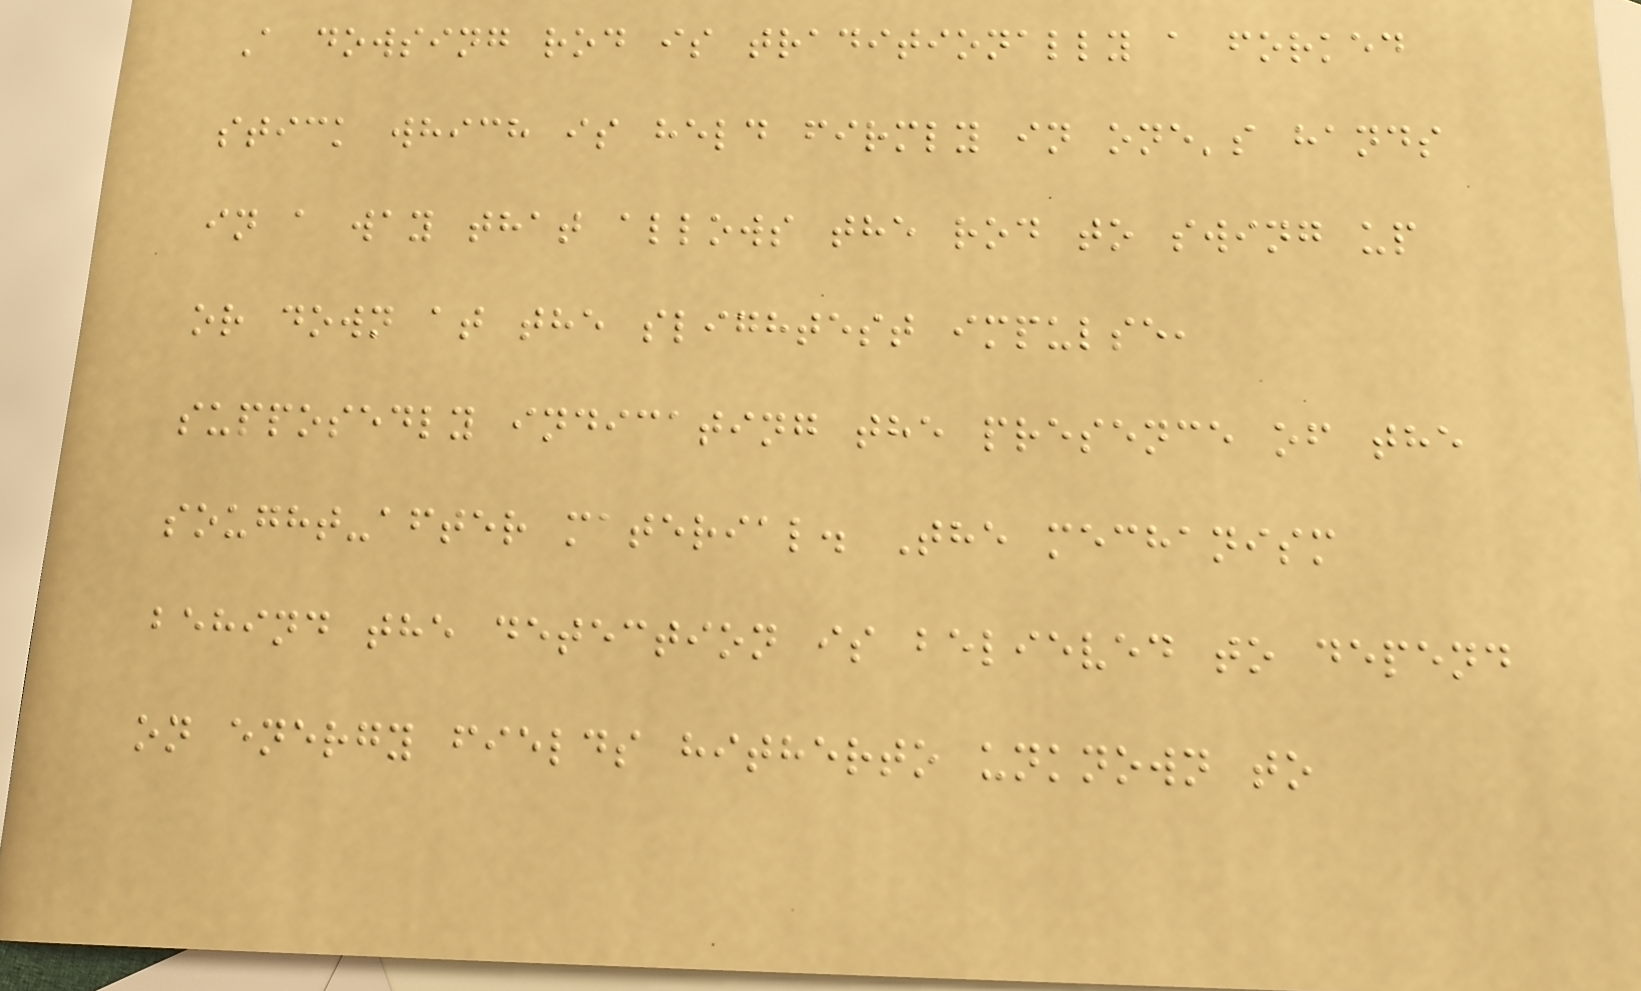A dowsing rod is traditionally a forked
stick which is held firmly in one's hands
in a way that allows the rod to swing up
or down at the slightest impulse,
supposedly indicating the presence of the
sought-after material. The mechanism
behind the detection is believed to depend
on energy fields hitherto unknown to
